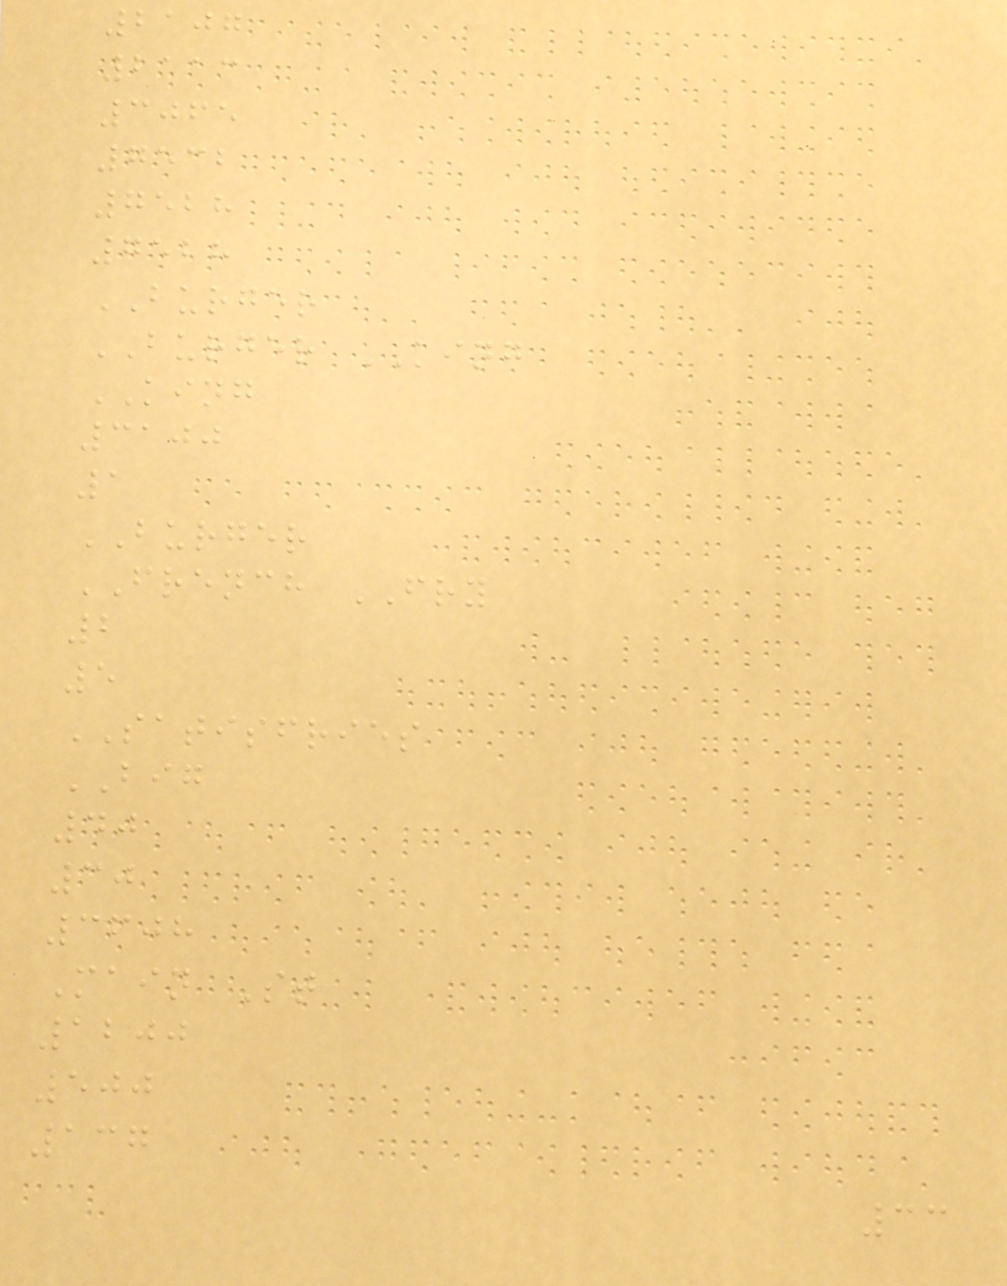2107
2113
3065
7532
7528
7528
BURGER
BURGER KING
KING
3100
1
BURGER
FRENCH FRY
2
5
SATISFRIES
BIG
40
30
3608
Main St
1200
500
137
33
